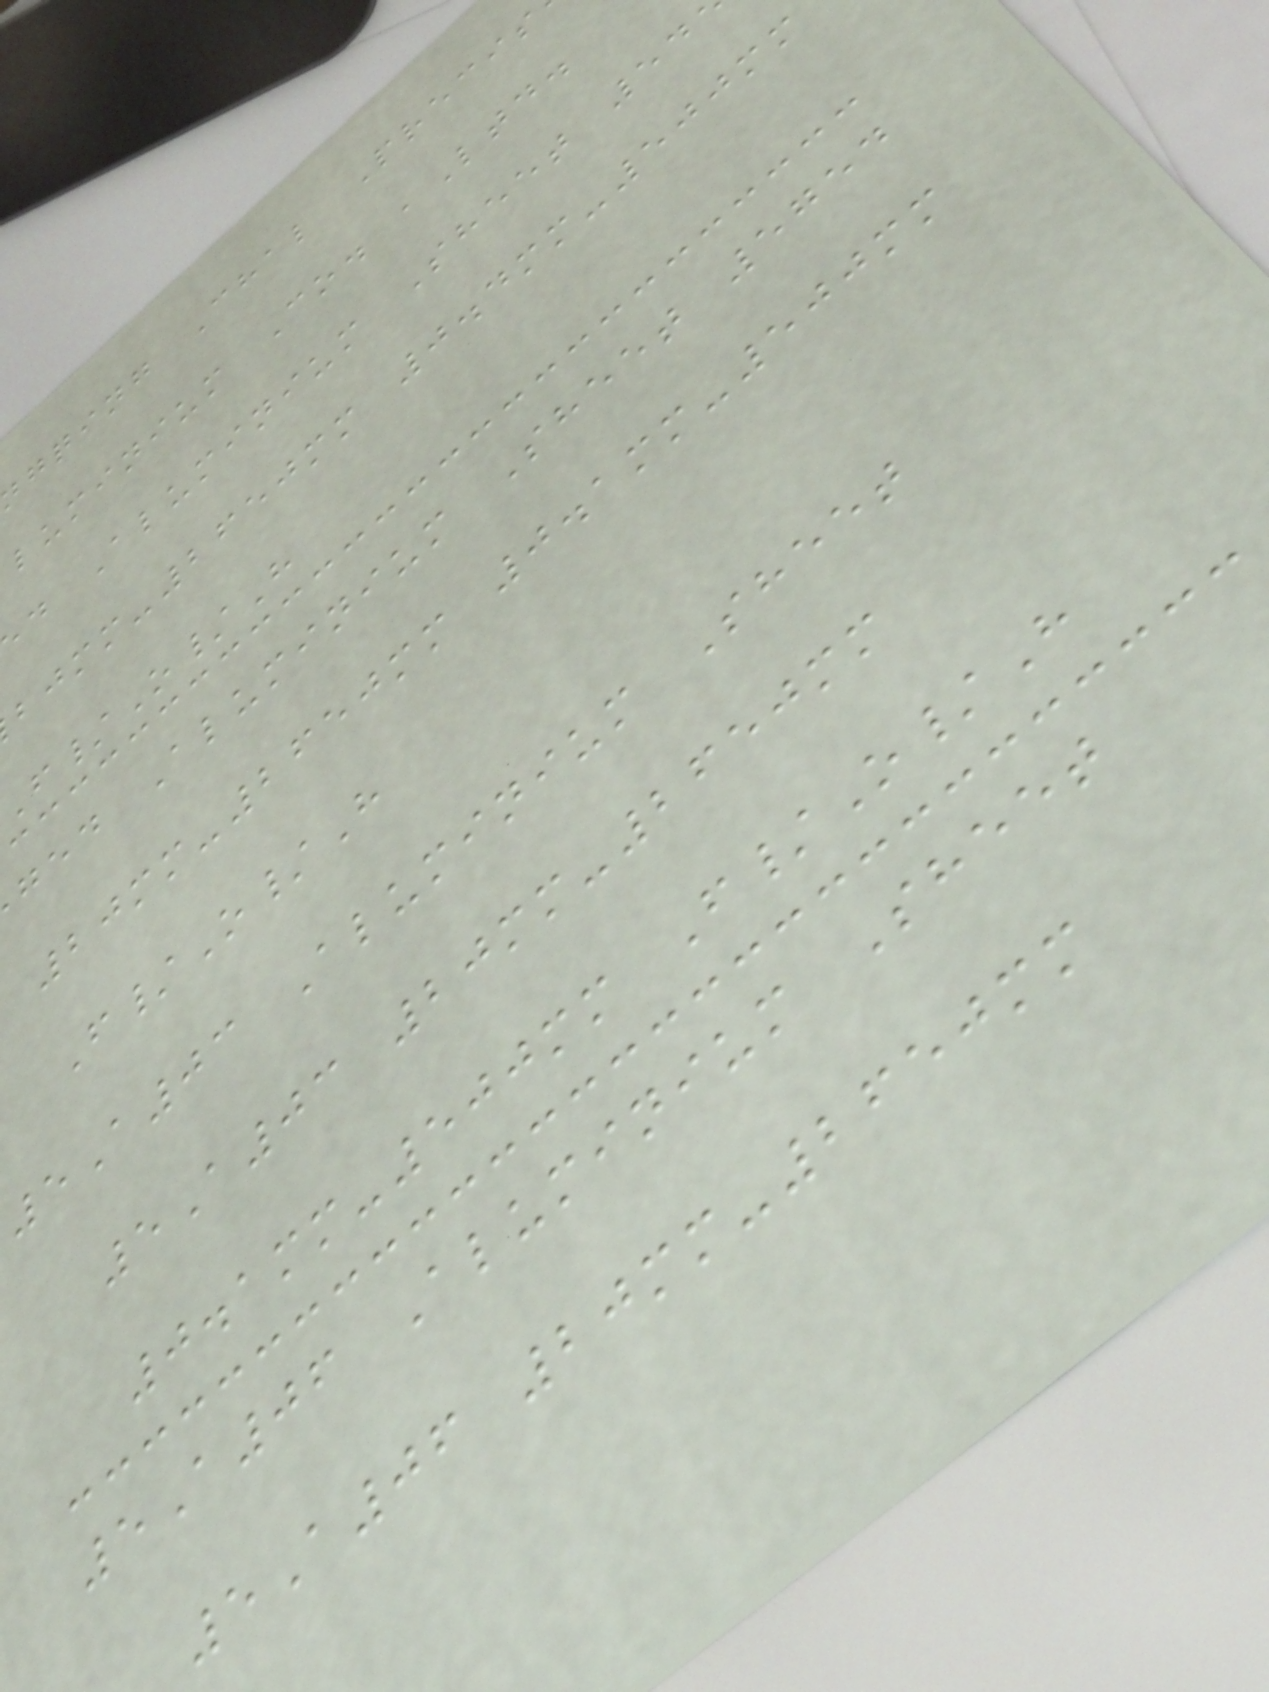gqing Chal Precis
luminium Co. ,Ltd.
d Aluminium Sheet 54
mm-2650mm 0.4mm-500mm
/O/H
ged Aluminium Sheet 5754
20mm-2650mm 0.1mm-500mm
F/O/H
5A03 Aluminium Sheet
5A03 20mm-2650mm
0.1mm-500mm F/O/H
5A06 Aluminium Sheet
5A06 20mm-2650mm
